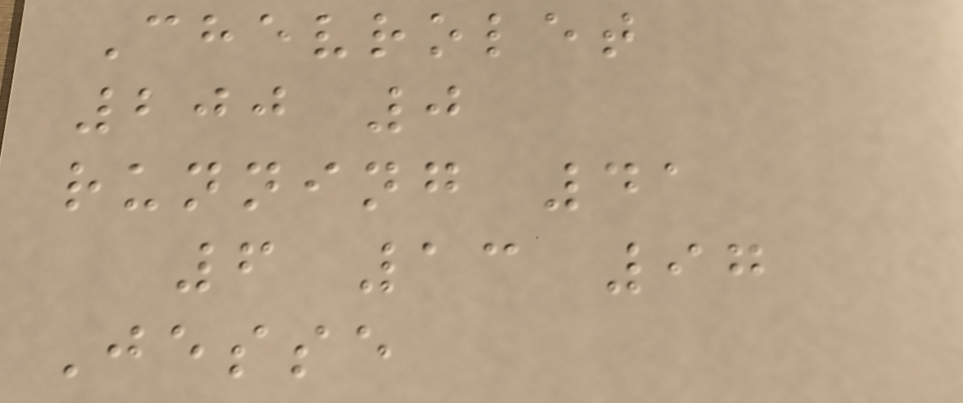Chevrolet
200 0
running 41
6 13 97
Jesse
